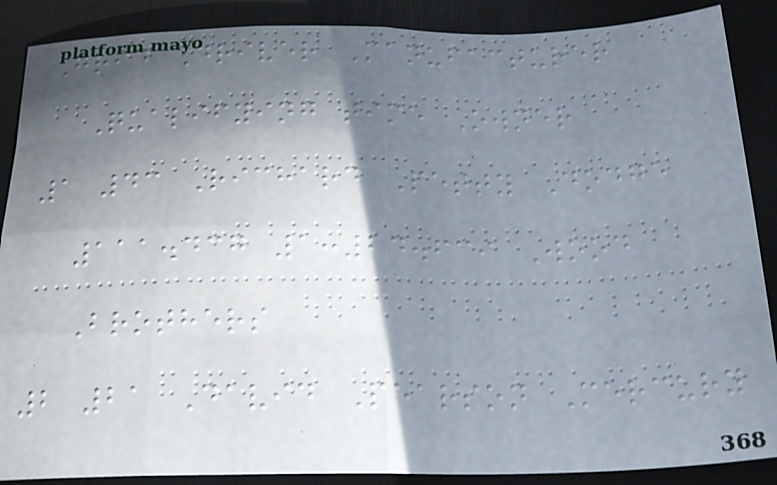Grid Driver Manufacturer
Qualifying time Owner
1 43 Richard Petty Dodge
111.437 1:24.639 Wood
Brothers
2 21 David Pearson Mercury
